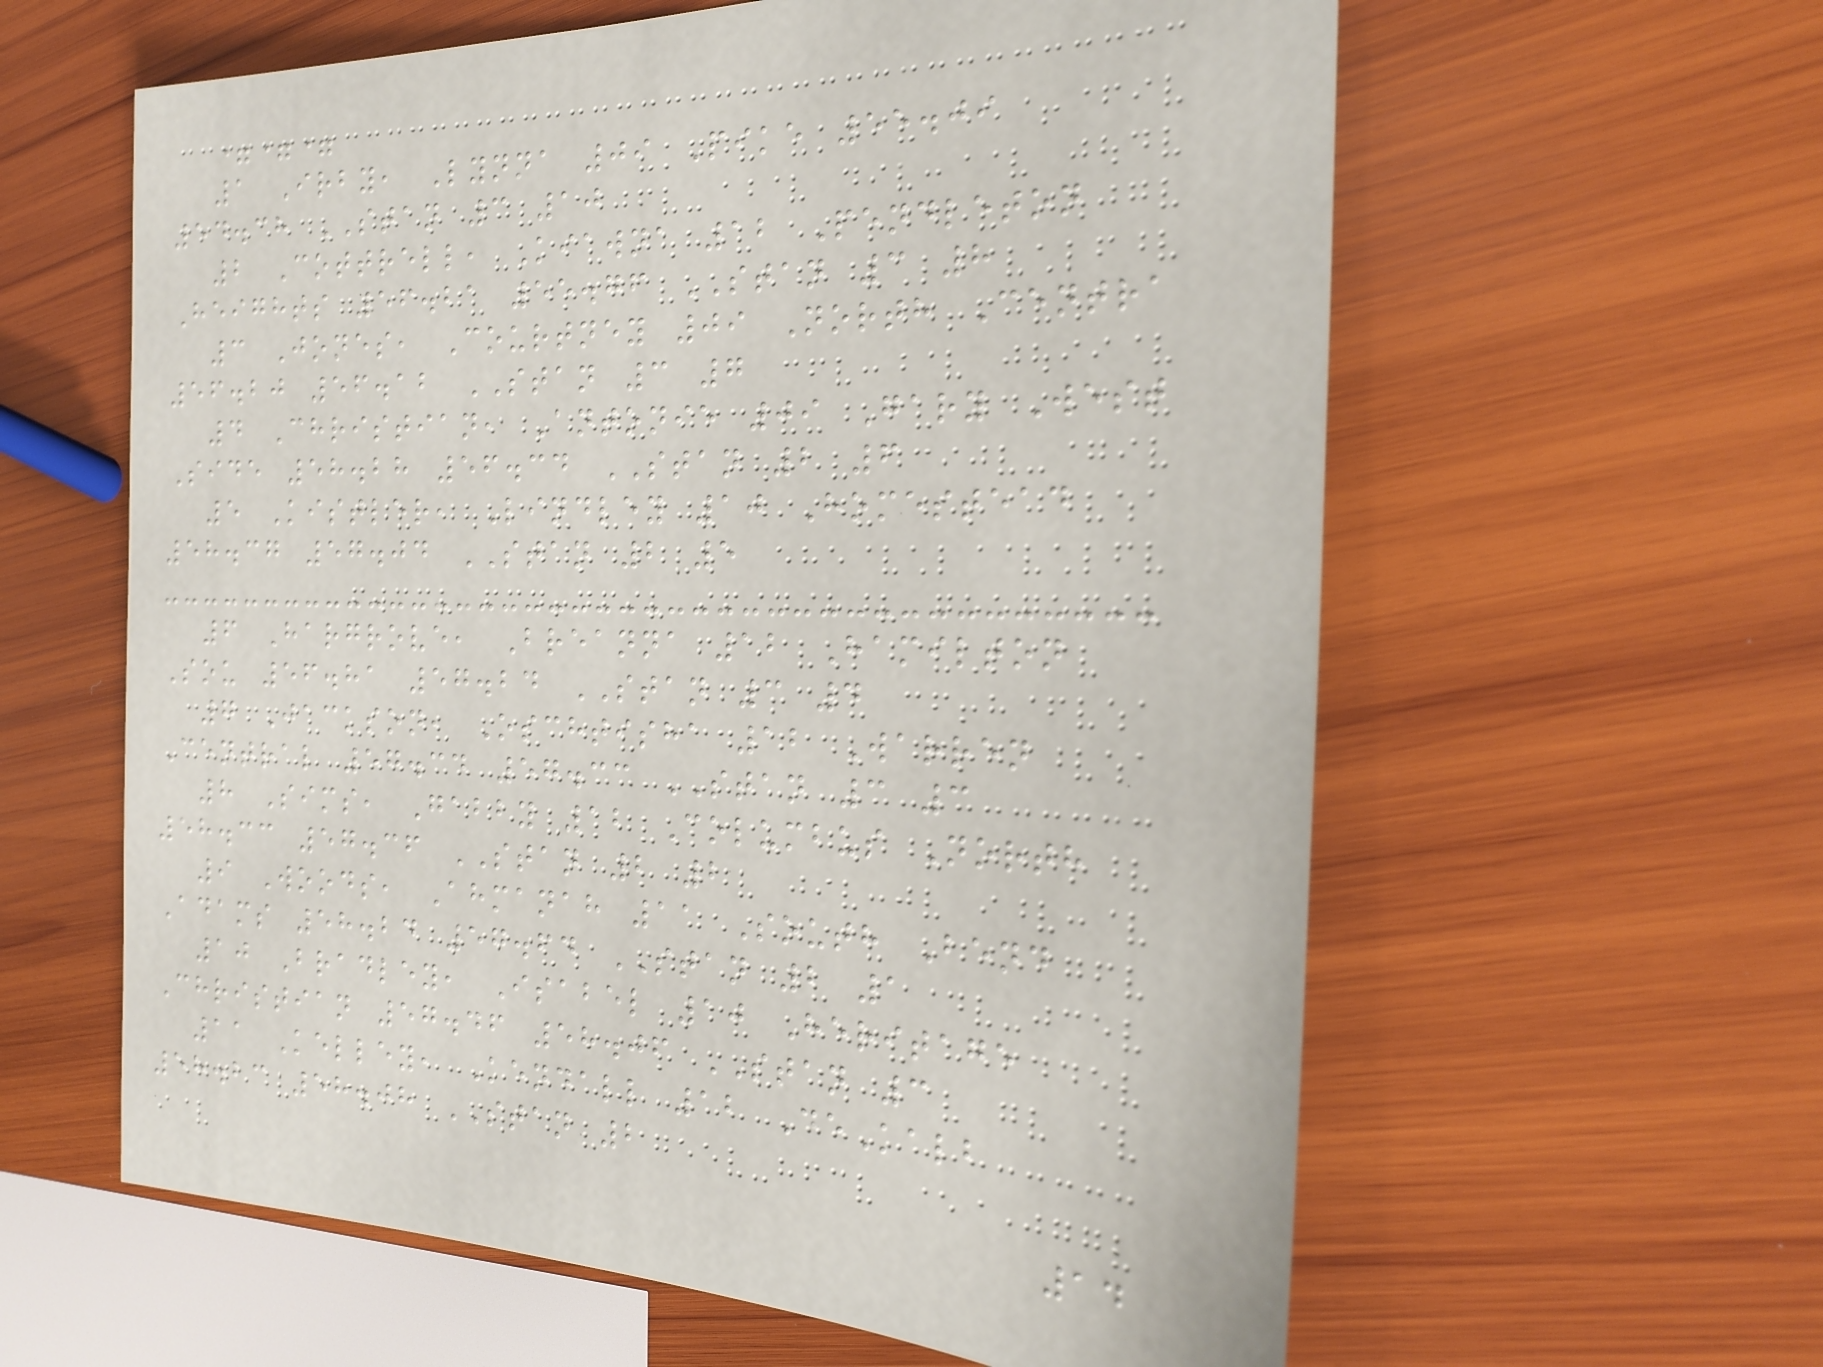===
1 Irby, Lynna 09 Pike 55.09
54.38 STAN 3 10
2 Cottrell, Kiawna 12 Pendleton
Heights 56.21 55.76 STAN 3 8
3 Jones, Courtney 09 North Centra
56.20 56.12 STAN 3 7
4 Christian, Antonie 09 Gary West
Side 58.28 56.34 STAN 2 6
5 Kistler, Lindley 10 Homestead
58.37 57.04 STAN 2 5
6 Hargrove, Breanna 12 Hamilton
Sou 56.81 57.24 STAN 3 4
7 Jackson, Oschtisha 12 Warren
Central 57.34 57.33 STAN 3 3
8 Sims, Gabby 12 Columbus North
58.33 57.36 STAN 2 2
9 Woods, Ahmanah 11 South Bend
Adams 58.24 57.64 STAN 2 1
10 Bradley, Isabel 10 Heritage
Christian 57.46 58.06 STAN 3
11 Kelley, Kendall 12 DeKalb
58.23 58.08 STAN 2
14
